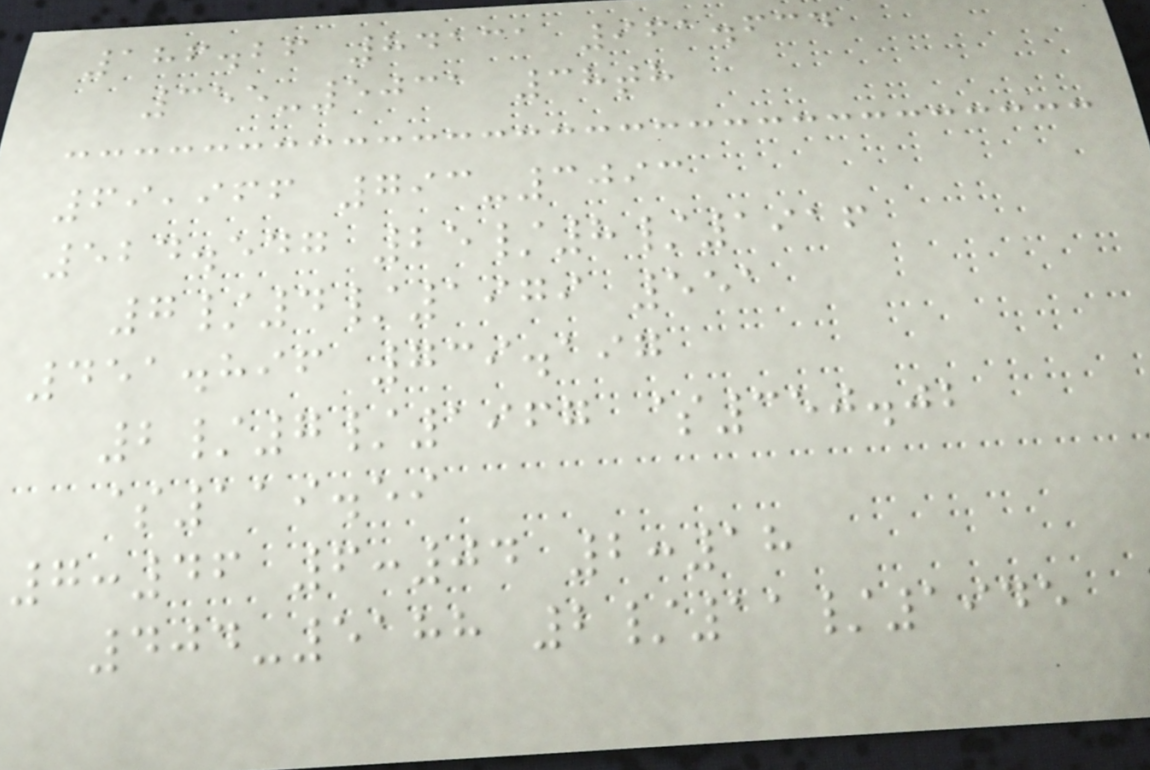186.26 84131 961.634
355-5031 38th
69,966 793-3093
524.547 25/8/1916
7/4/1979 551
451.896 739.197
2/7/1967 $350.02
$119.59
7:46 6:04 2:18
404-5188 2/11/1945
